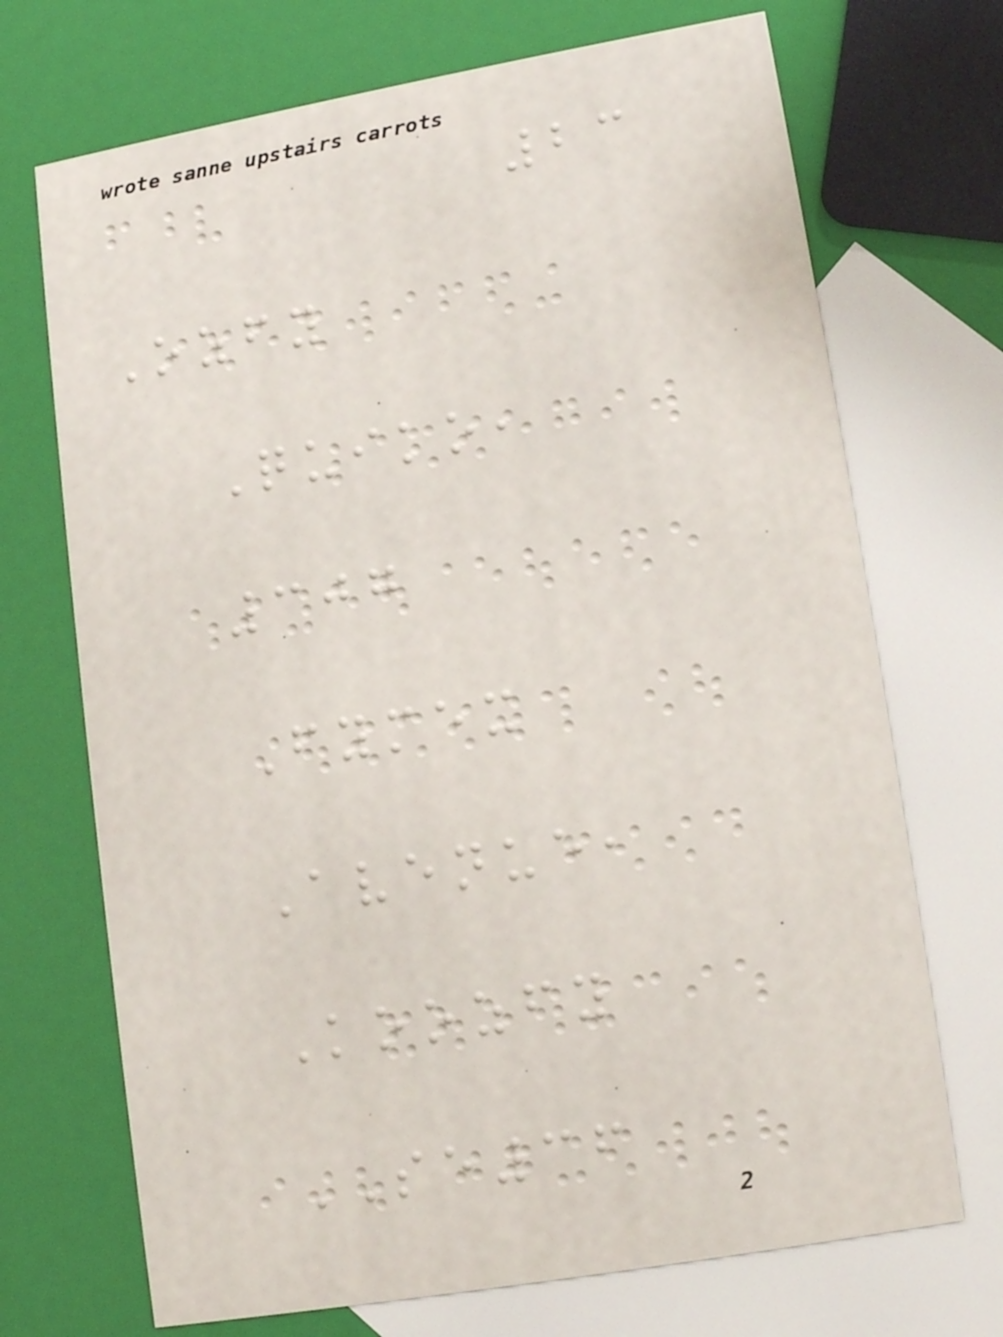23
Ozfy
Quiko,
307
Fymex
Avenue,
Koozfy
SE36
